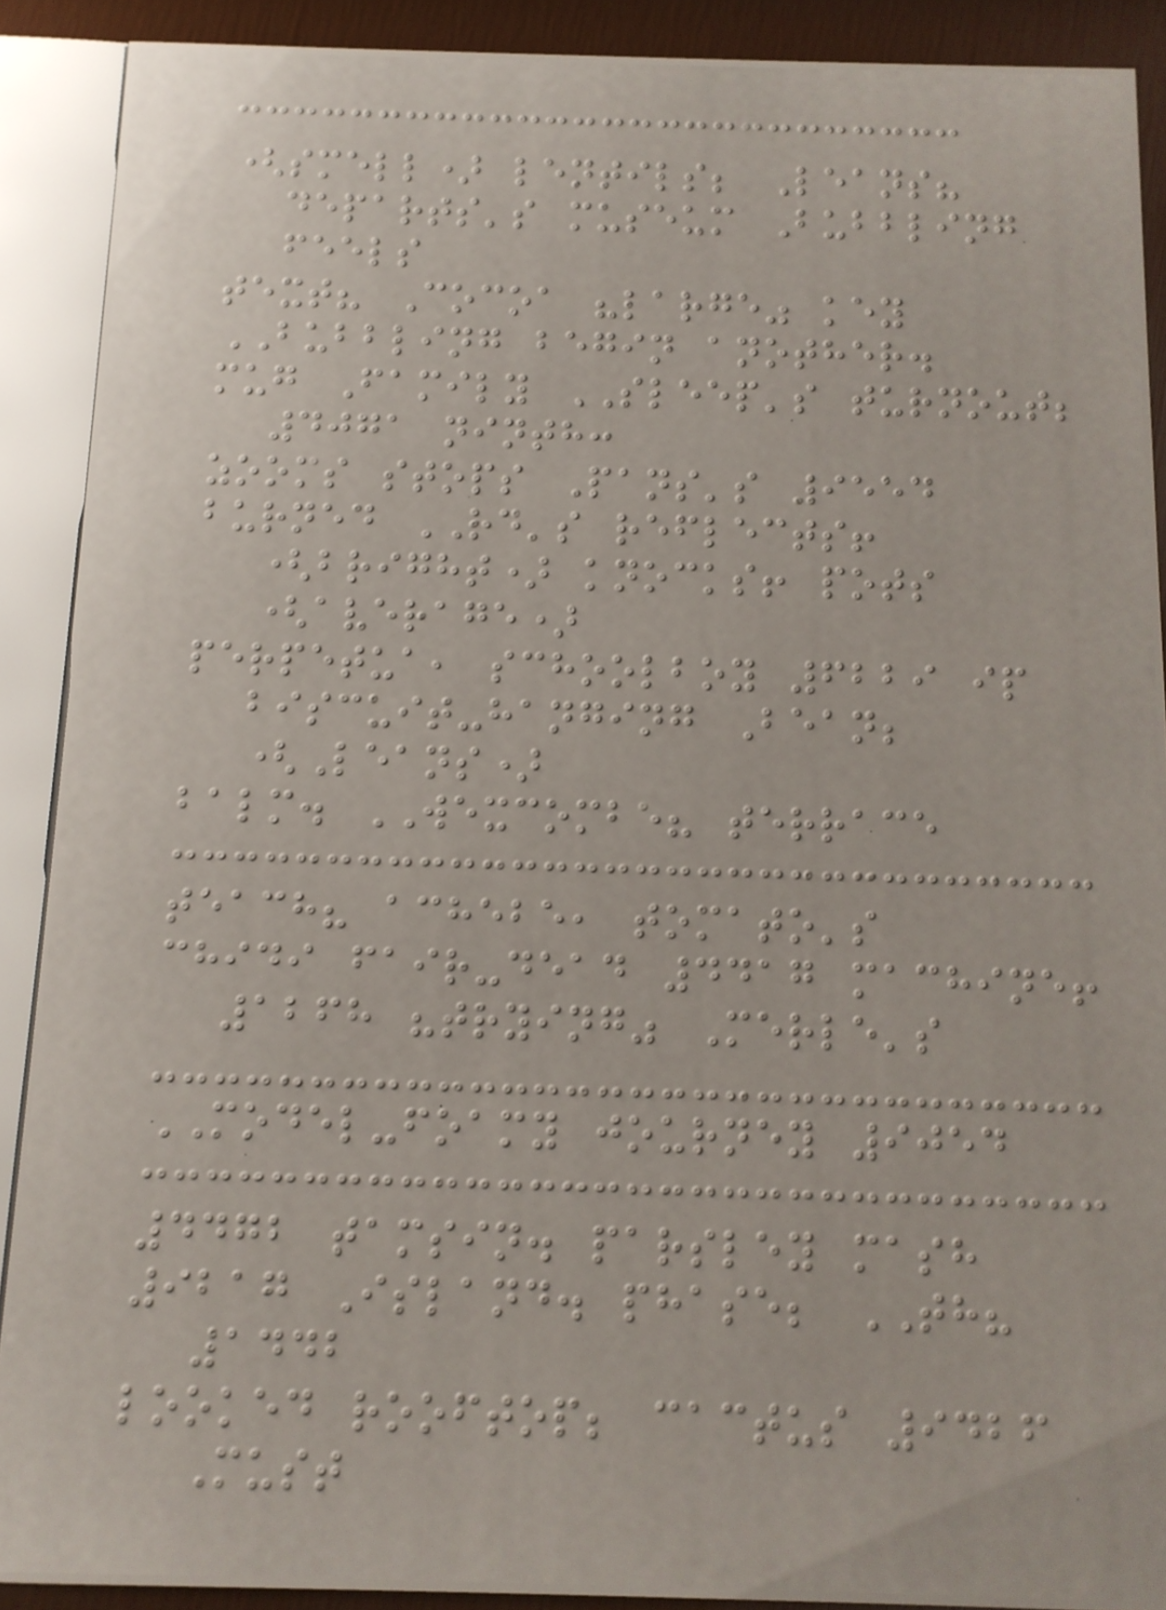(smell) lentils; Leans?
departs's museum Bubbling
feels
text? Cocoa "large" key
BUBBLING begin another.
mug Family SLEEP's turnout;
4071 ninth:
zooms stops Pans's 9554
burned RD's reflects!
(bright) knocks! pots
(average)
perpetua, schoolboy 6229 ip
biscuit-hanging Bean;
(Leans)
balm. WEXCOMBE? terrace
teach? achebe, tomato's
chidi fair-dead 4417 machine!
1268 "trying" Merle's
MODEL-foamy journey 9054
4472 tamsin. parsley mash
9217 Island. phase; TH?
1442
looked rooftop; cactus 9426
Must
